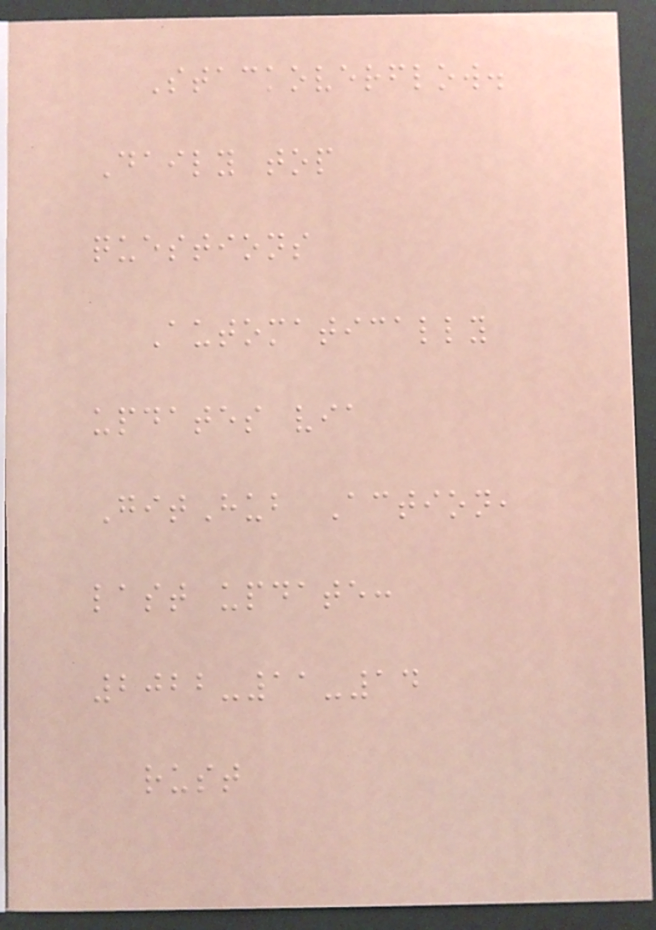Stackoverflow.
Daily top
questions
Automatically
updates via
GitHub Action,
last update:
2022-11-14
rust
